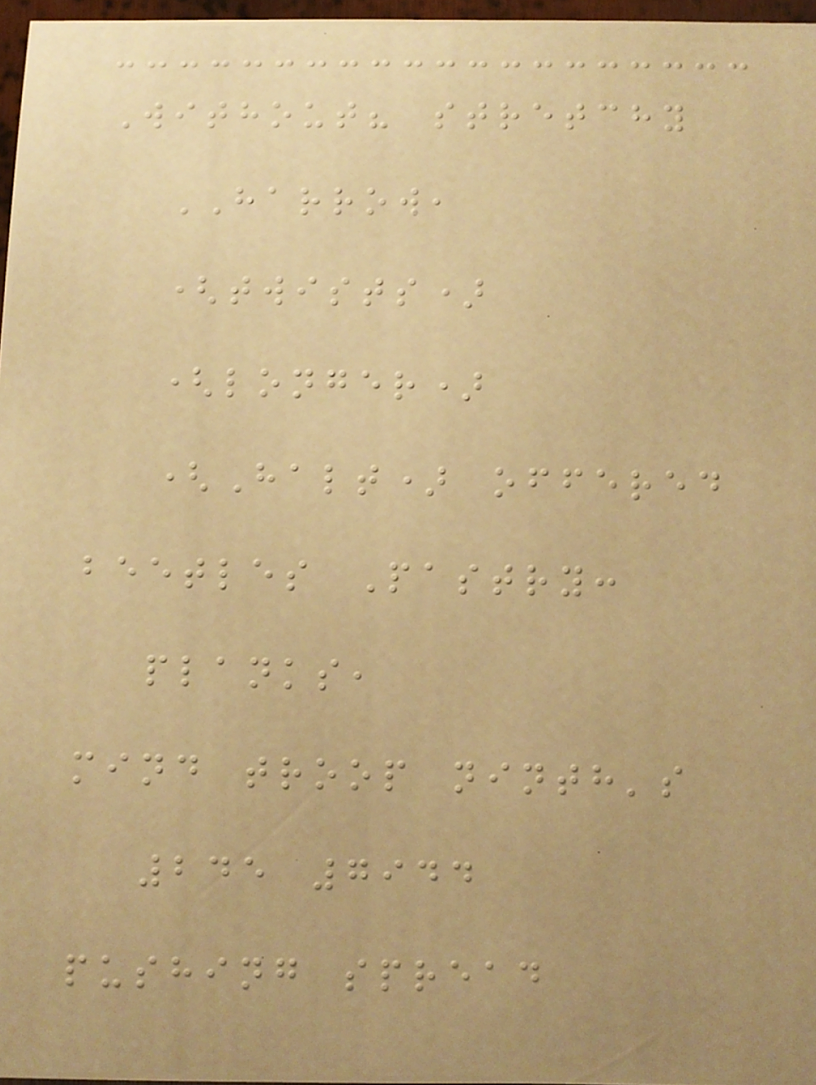Without? stretchy
HARROW,
(twists)
(longer)
(Halt) offered
beetles Pastry:
planks,
mind troop ninth's
245 7944
pushing spread
